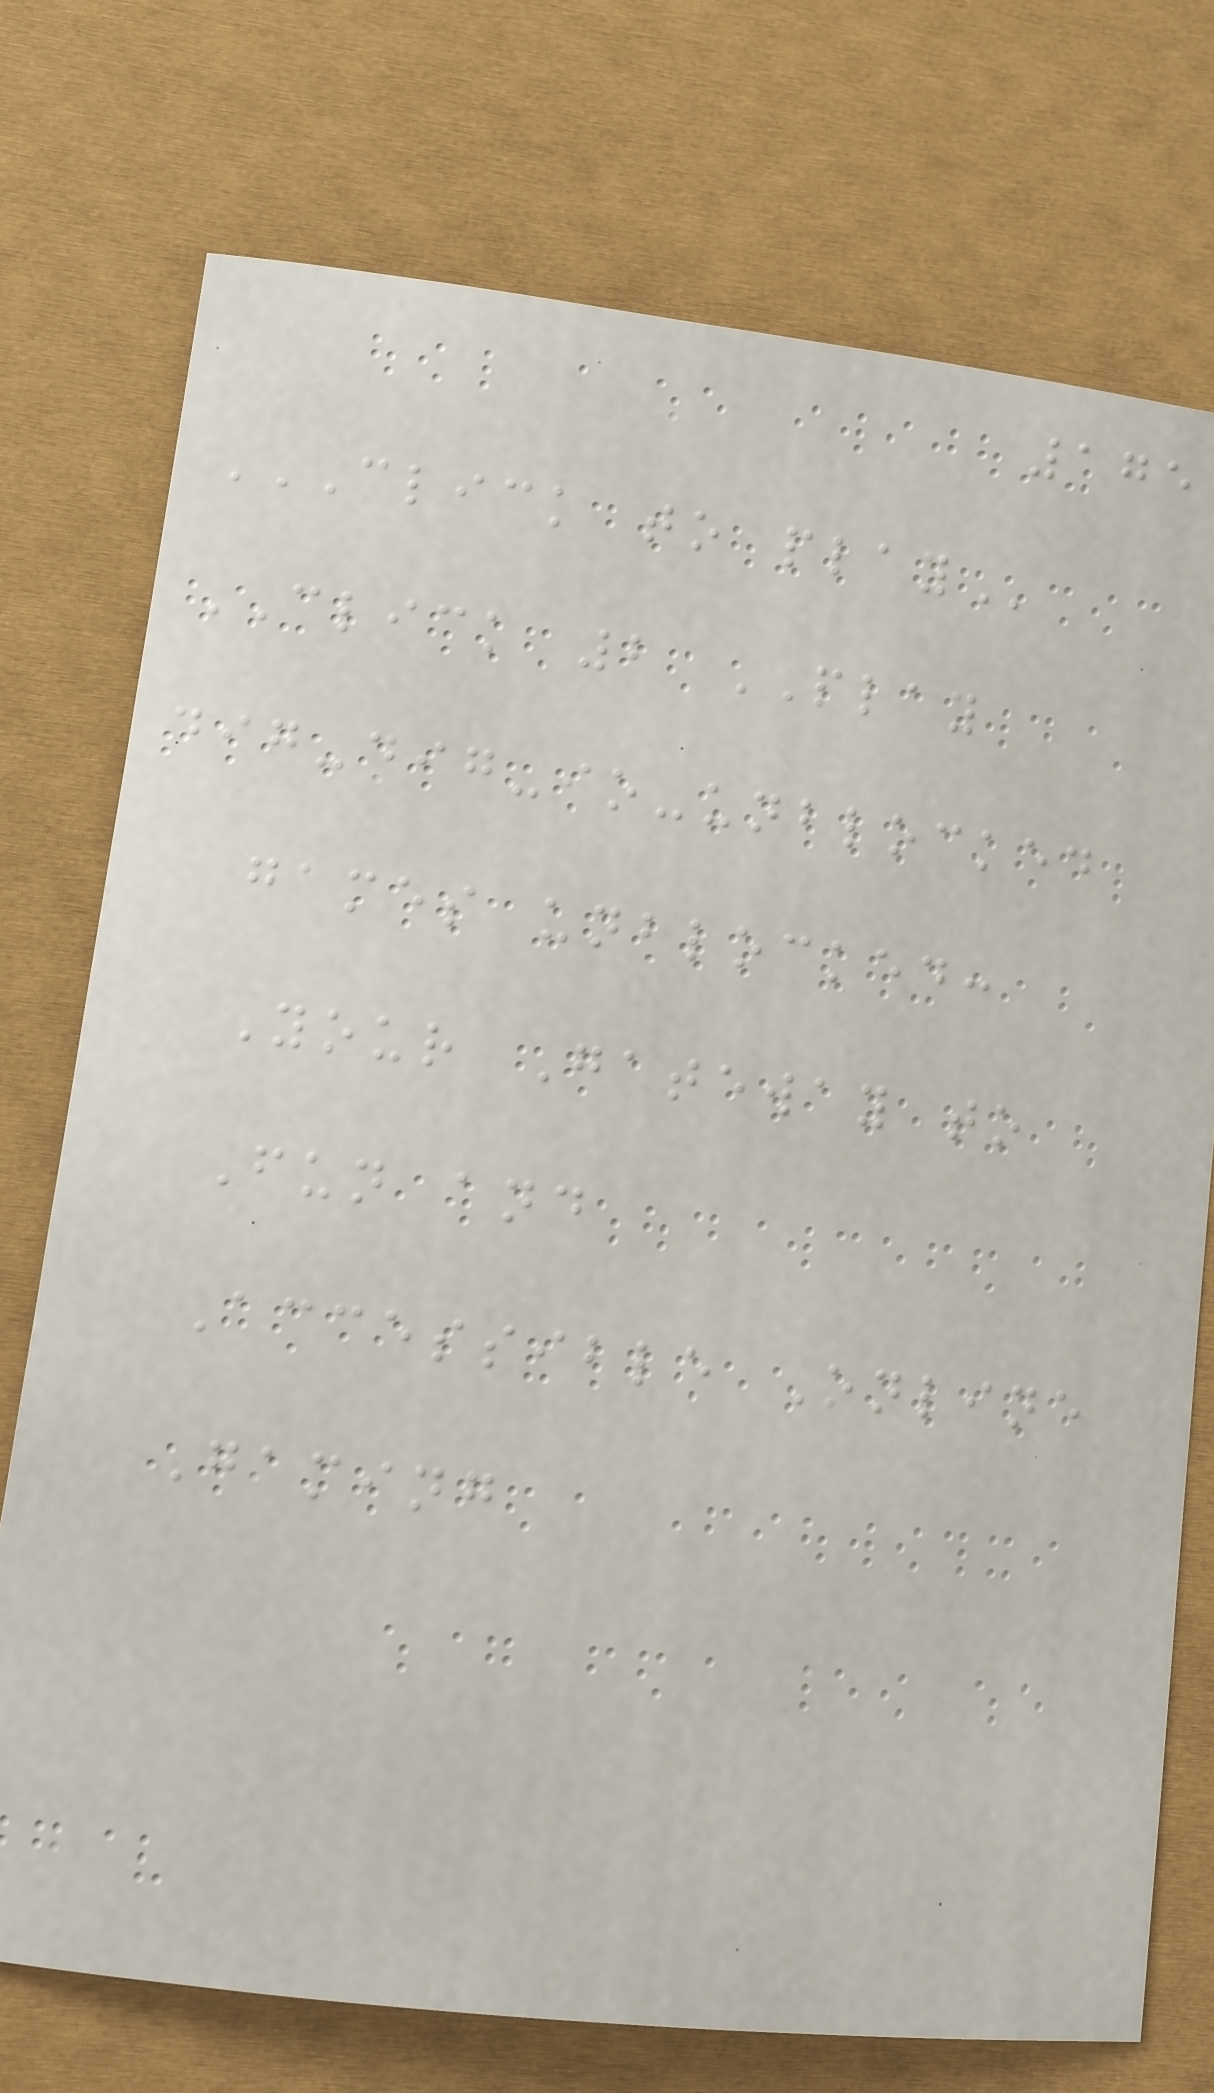175
CLICK TO PLAY
CLICK 2 PLAY
dig-dig-io-unblocked
games unblocked:
Your Gateway to
Fun and
Accessible Online
Gaming
